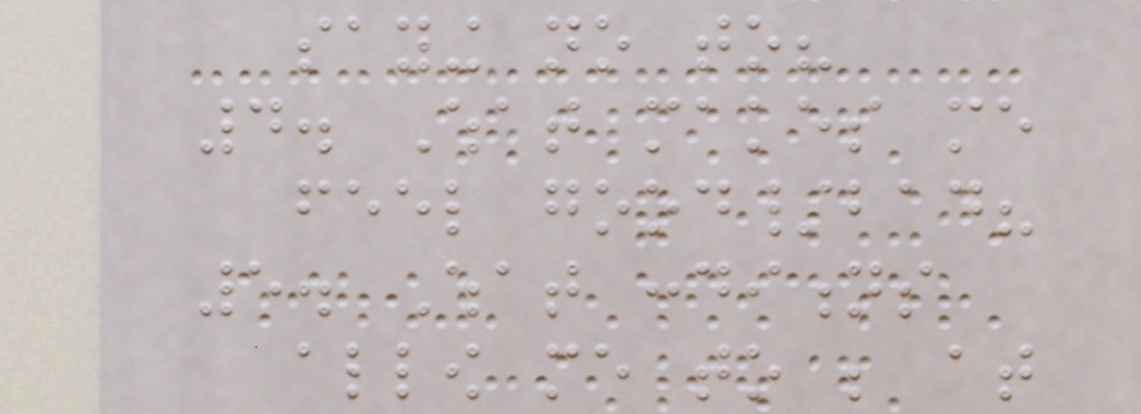saying no to?
4. What makes me
feel good/bad?
5. What conditions
allow me to be at
